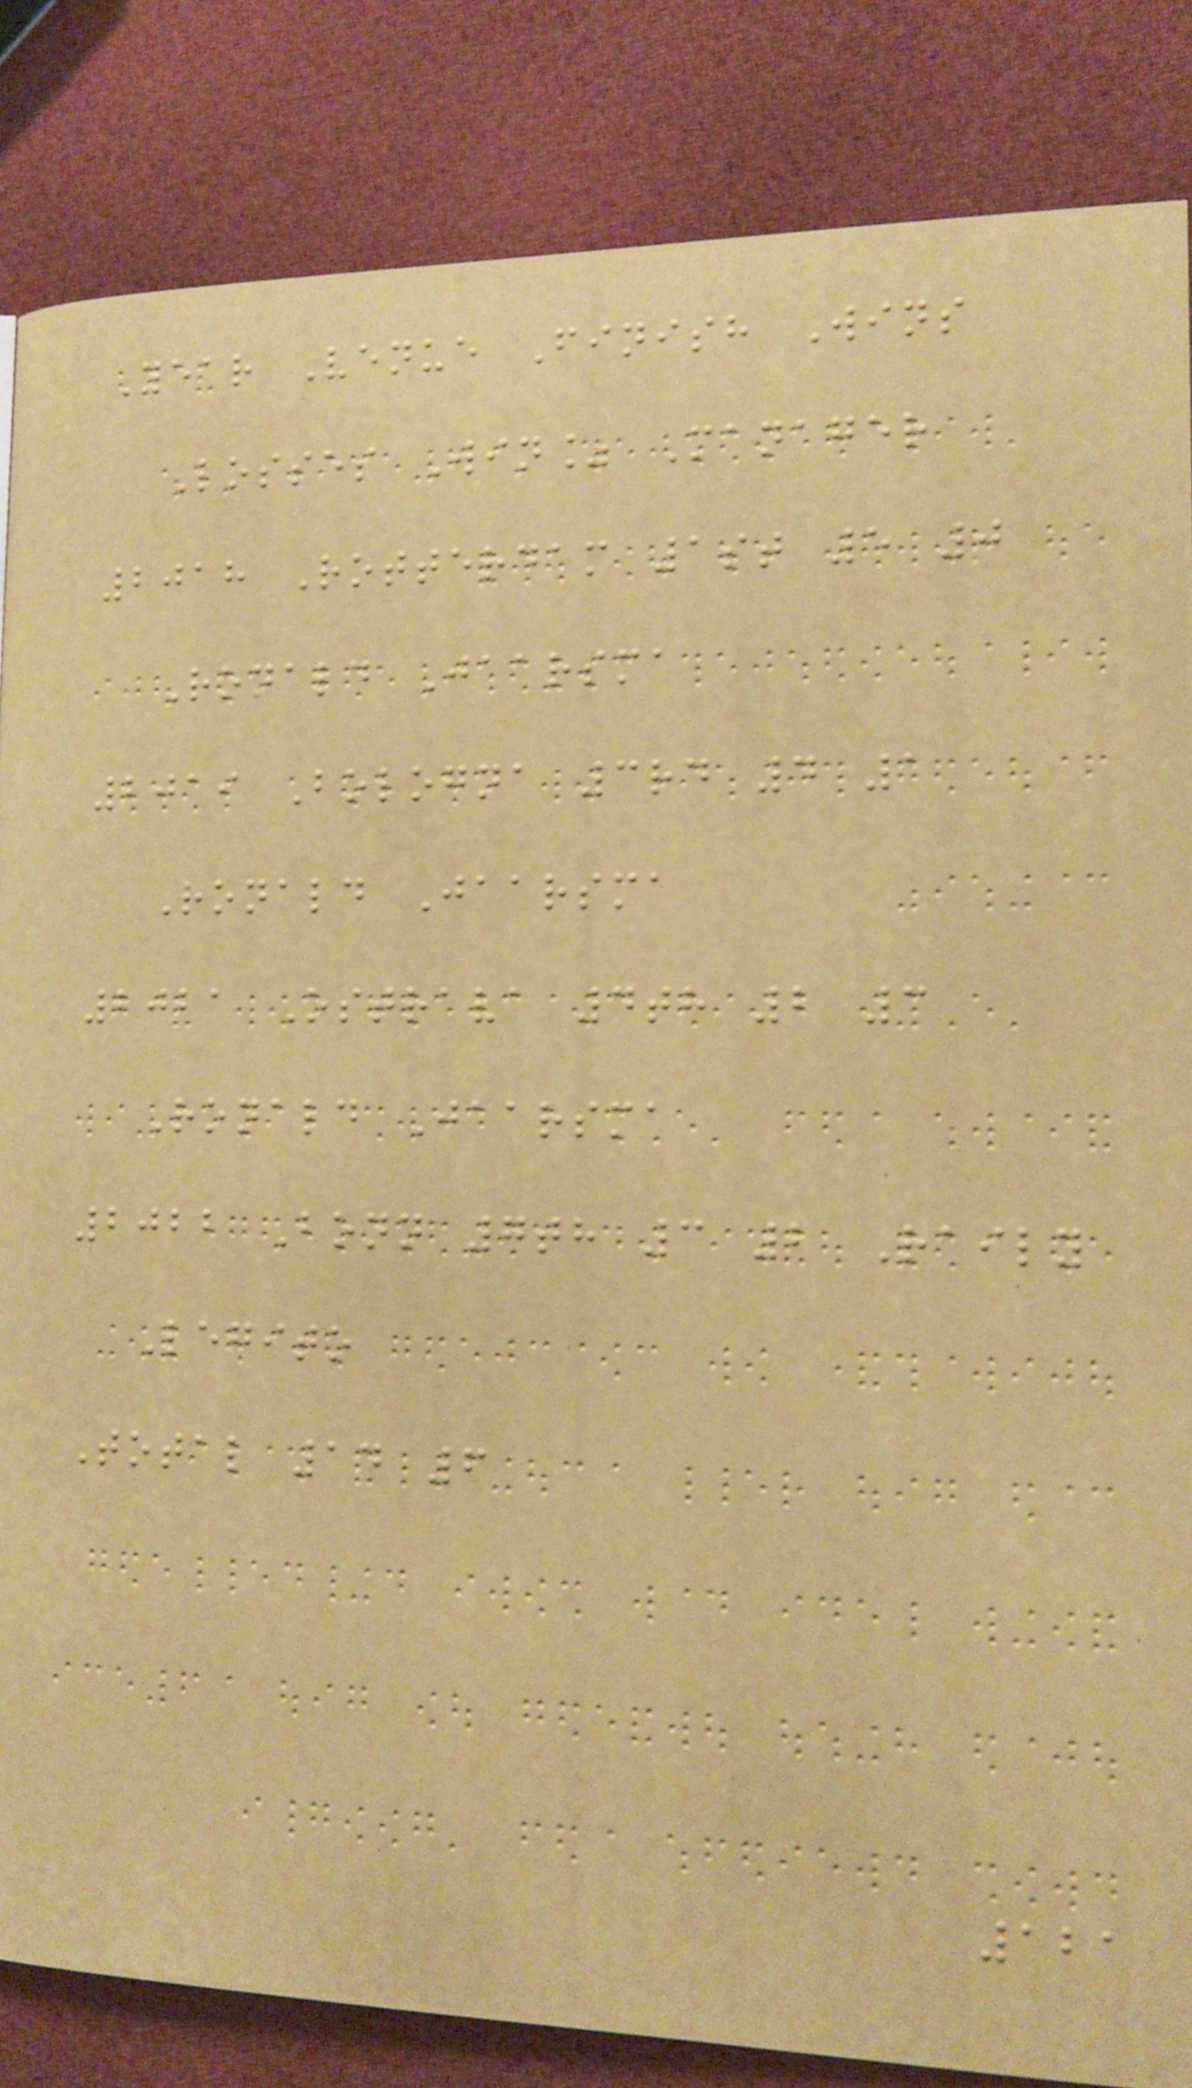Year Venue Finish Wins
Losses Win% Manager
2018 Rotterdam 1st 5 0
Ronald Jaarsma
2019 Bologna 3rd 4 1
Ronald Jaarsma
2021 Ostrava 4th 2 3
Ronald Jaarsma
2022 Bonn 7th 3 2 Raily
Legito
Total 14 6
121
